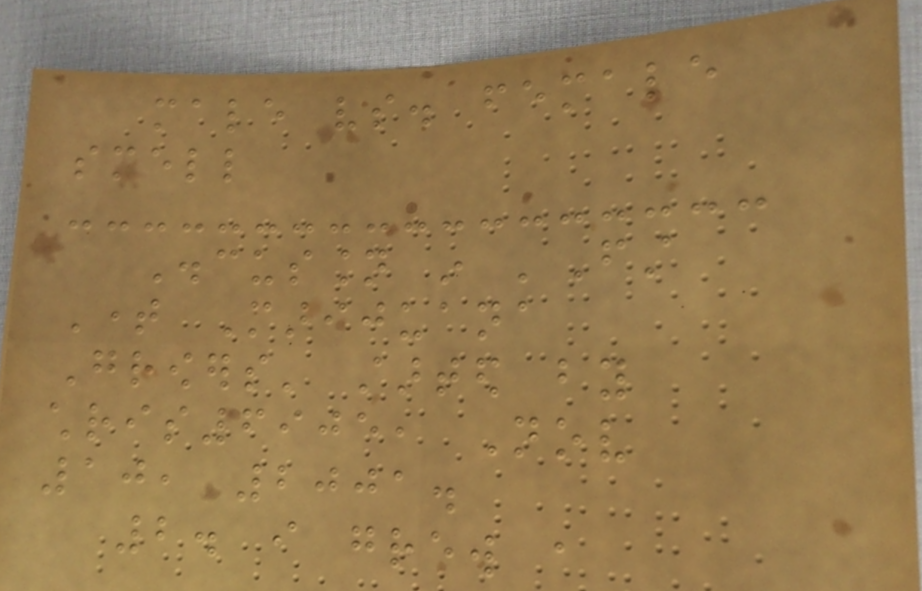male vs. female
smell
Discussion in 'First
Time Marijuana
Growers' started by
chris6905, Nov
10, 2001.
2. i grew a
